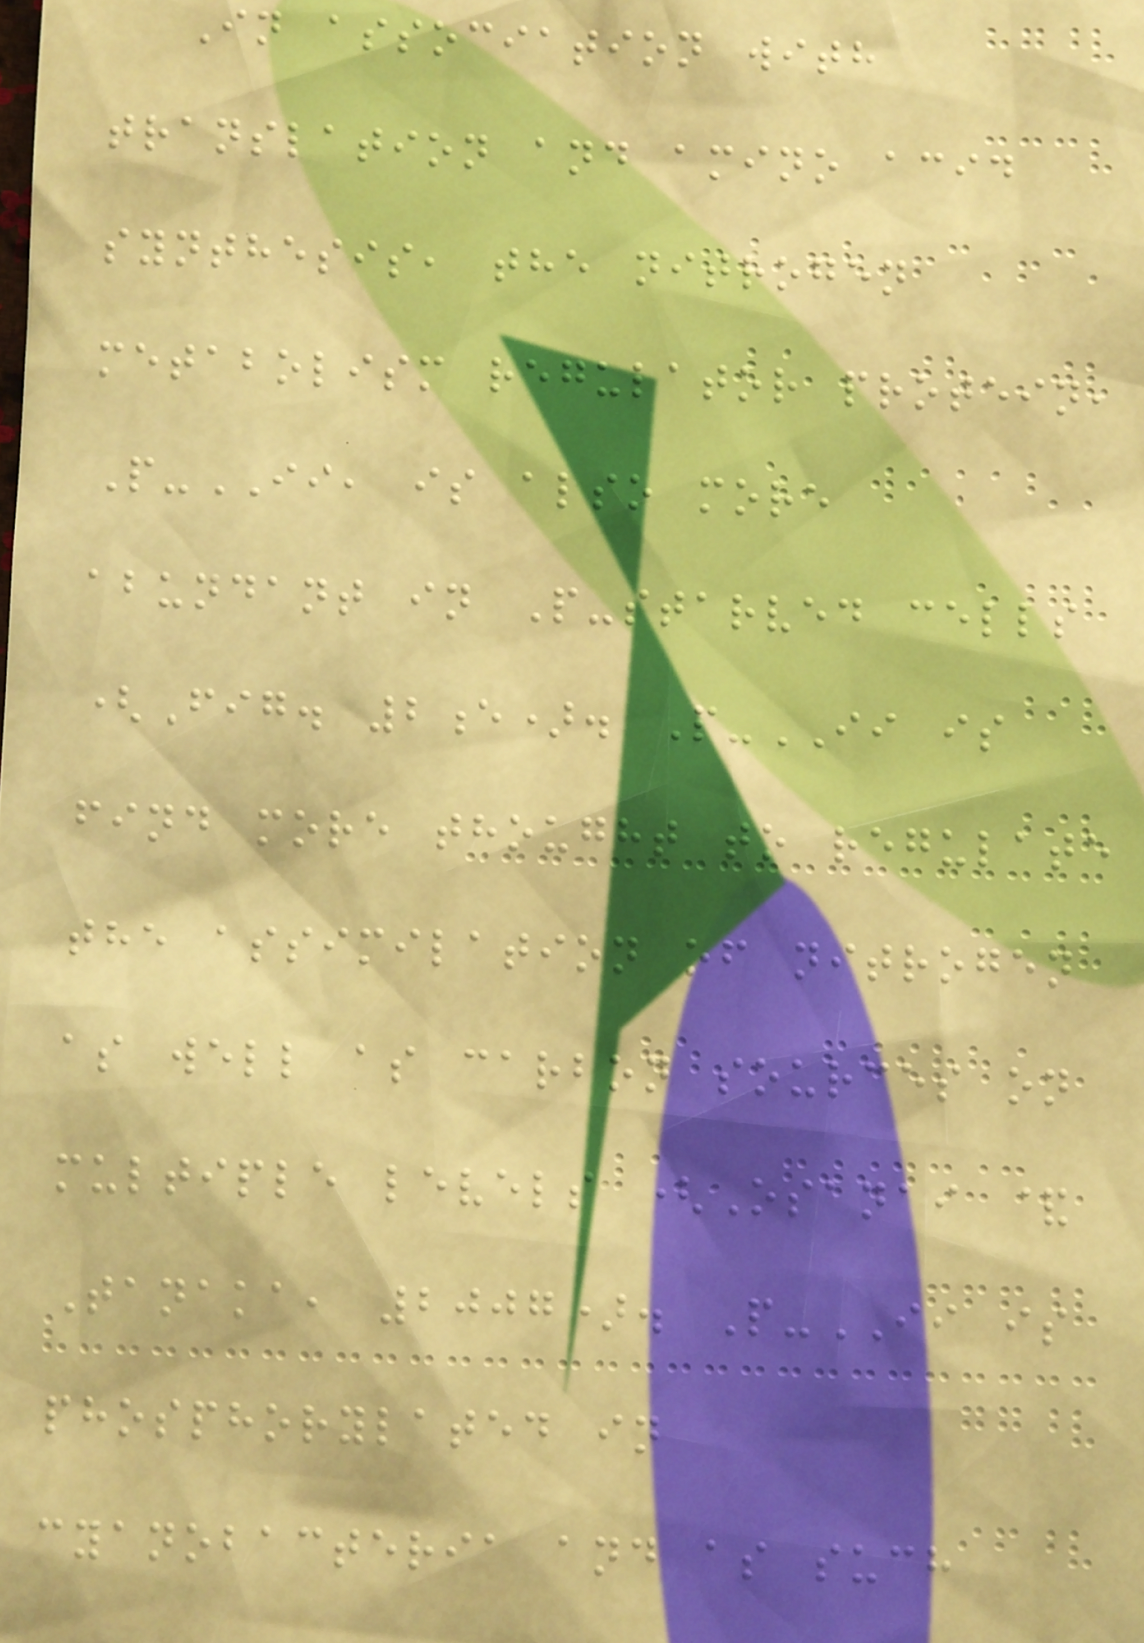In association with
translation and amino acid
synthesis, the nitrogen
metabolism regulator protein,
P-II, is also more
abundant in P-starved cells
(Fig. 2e). P-II is
find more thought to regulate
the assimilation of nitrogen
as well as carbon sources on
multiple levels (Osanai &
Tanaka, 2007). P-II is
phosphorylated in
cyanobacteria and as such
